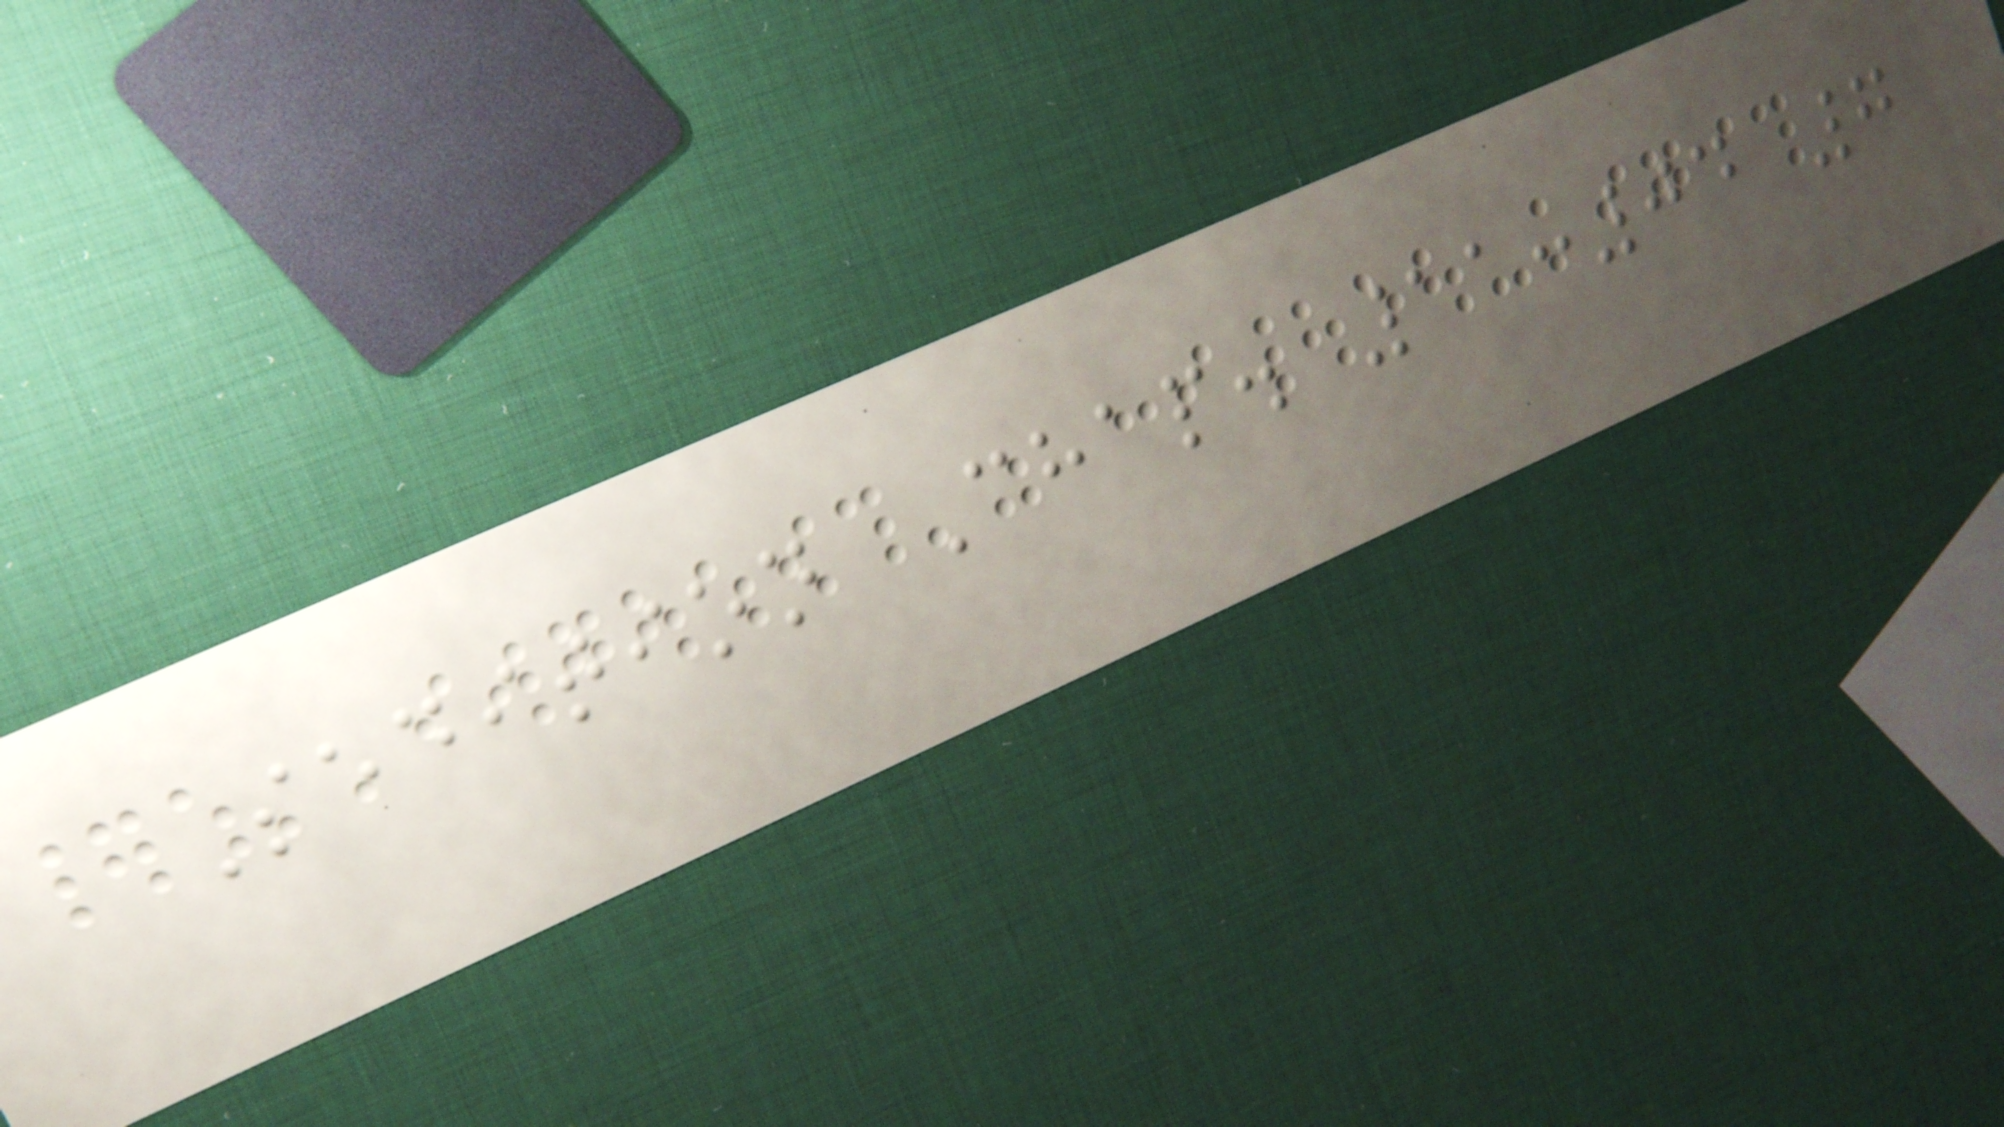Sedition Chap. 11:04 7
